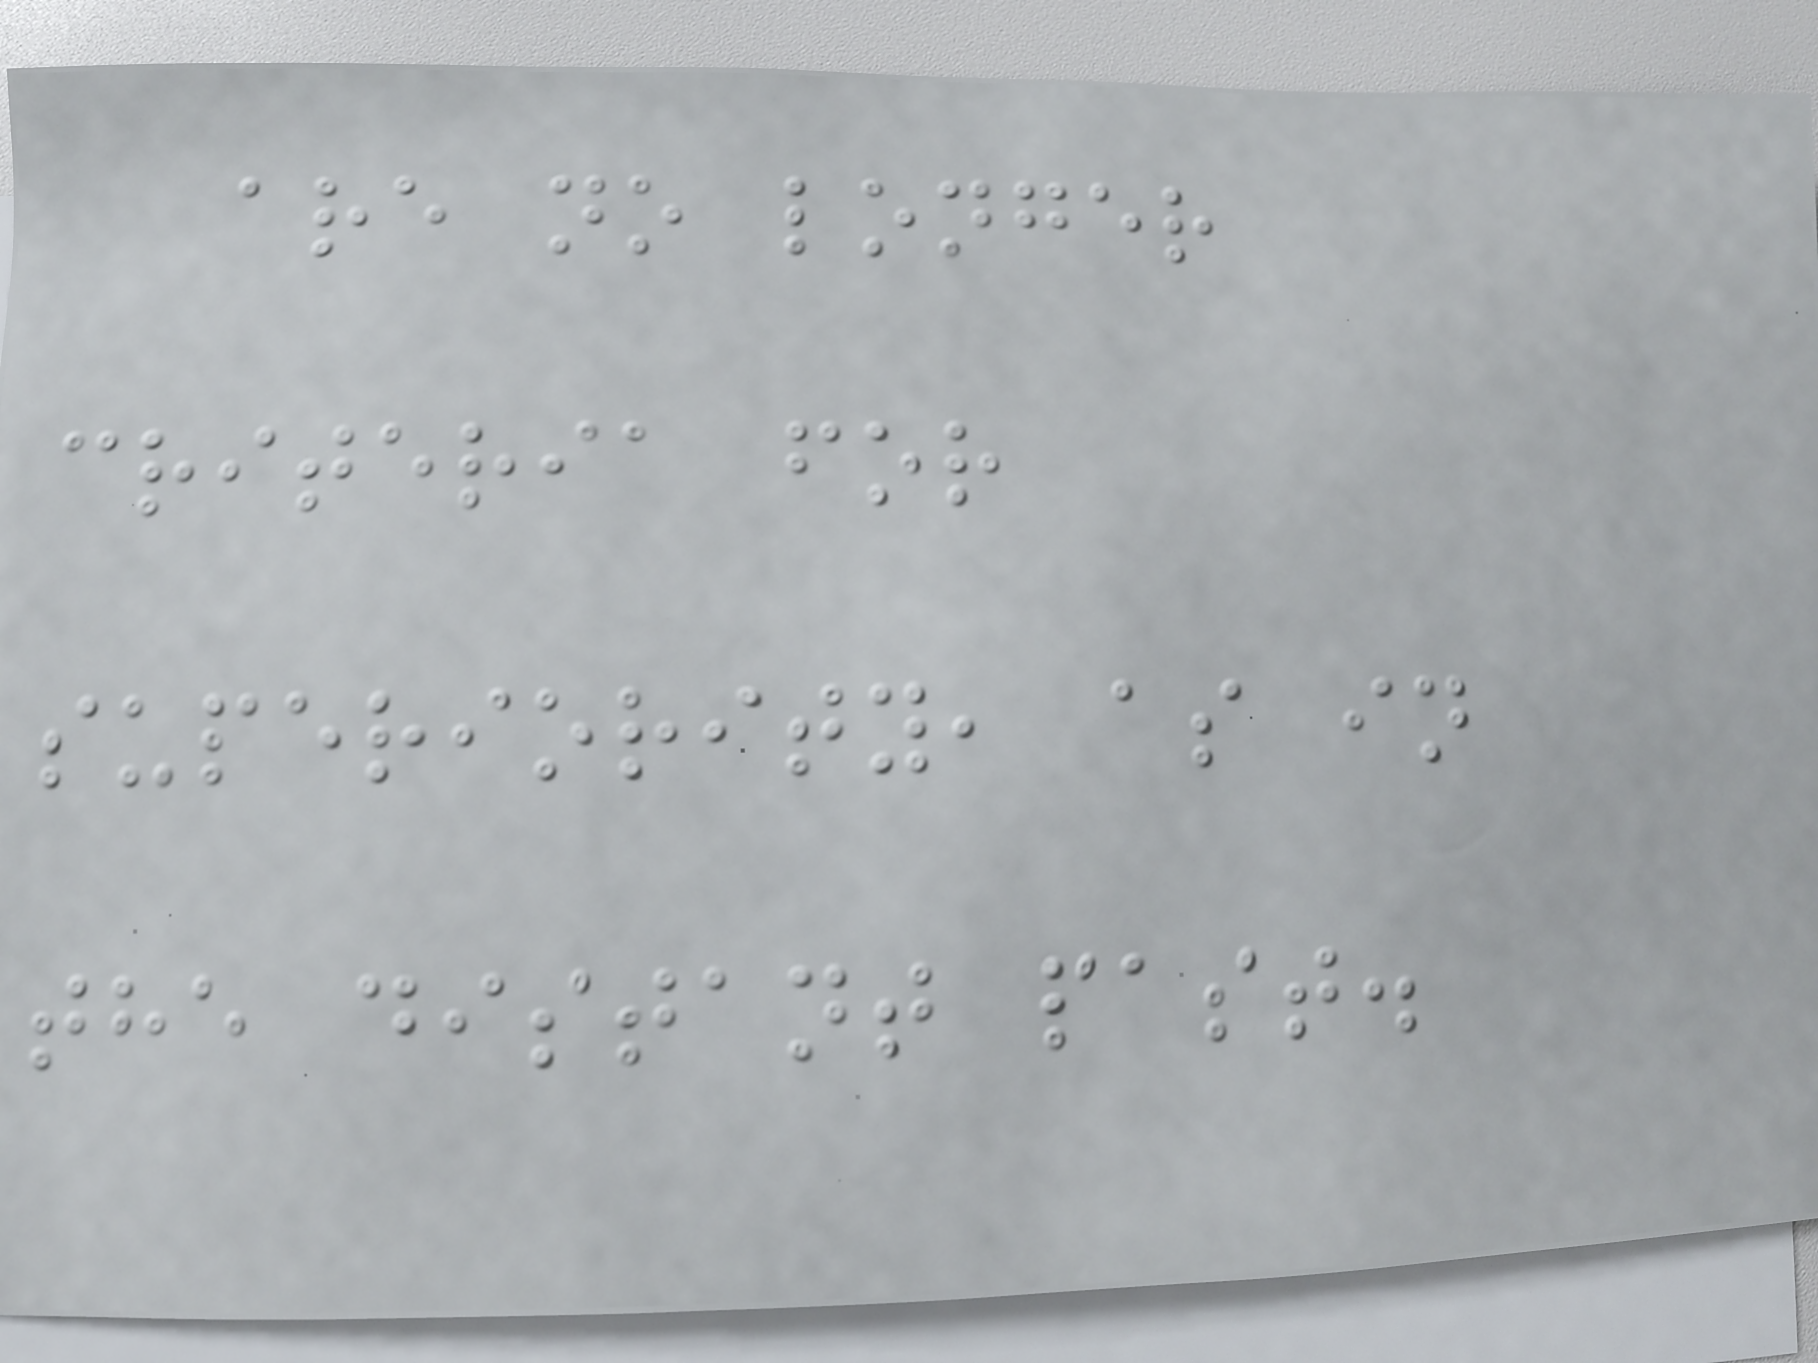are no longer
criteria for
superiority, as in
the distant past.
